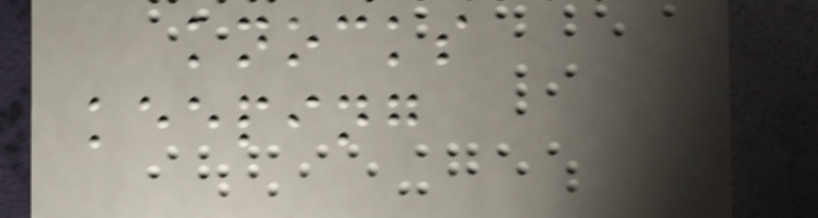knocks
keeping
